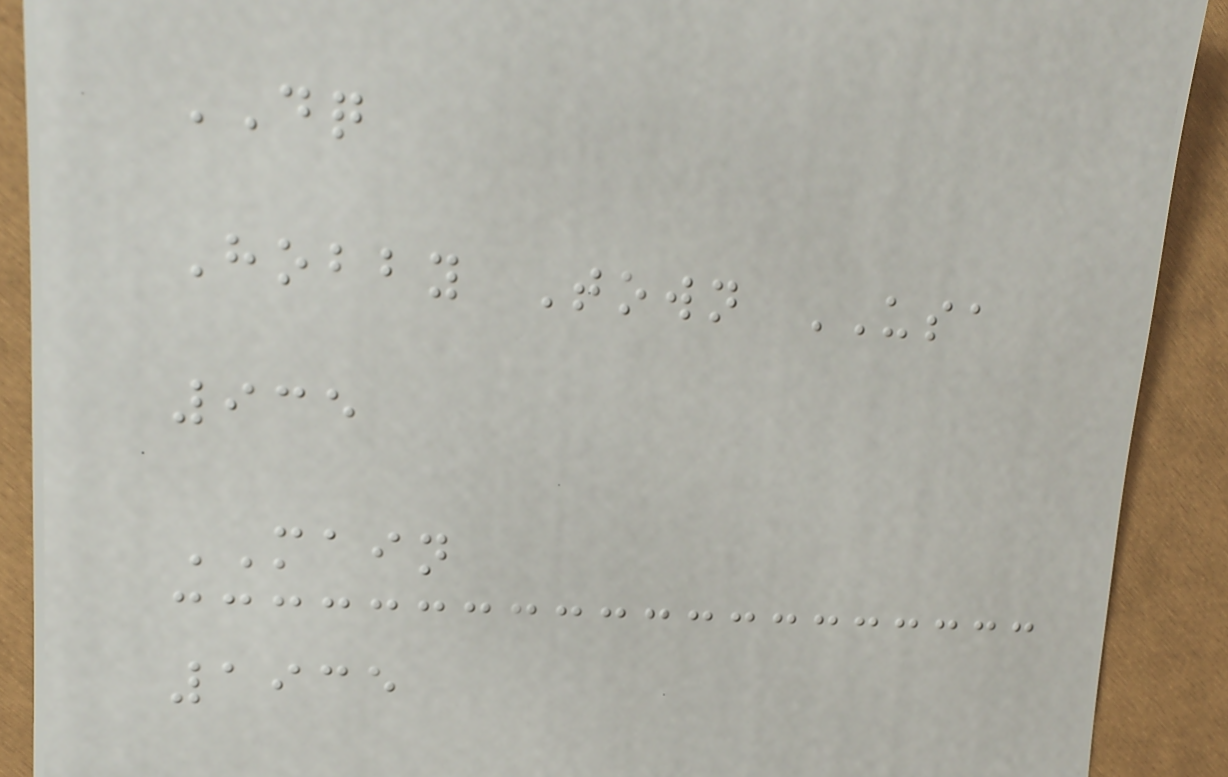DQ
Hobby Town USA
935
MAIN
1935
